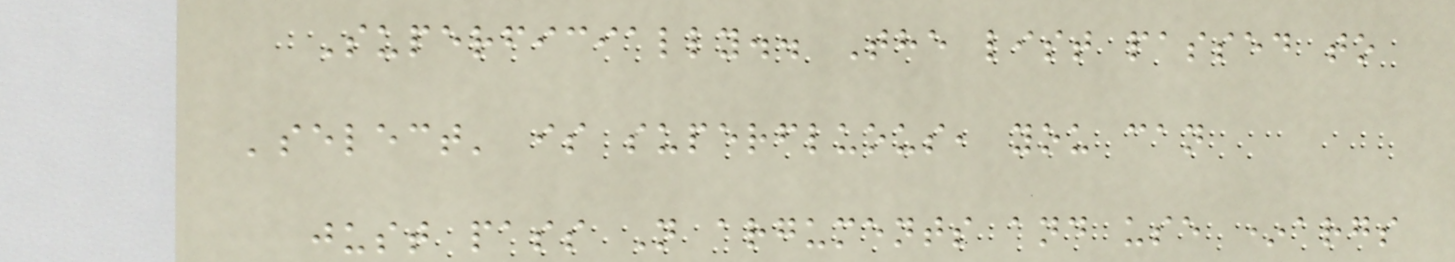Superficially.. The list passed to
'select' is superfluous, you can
just pass N arguments and use *args
